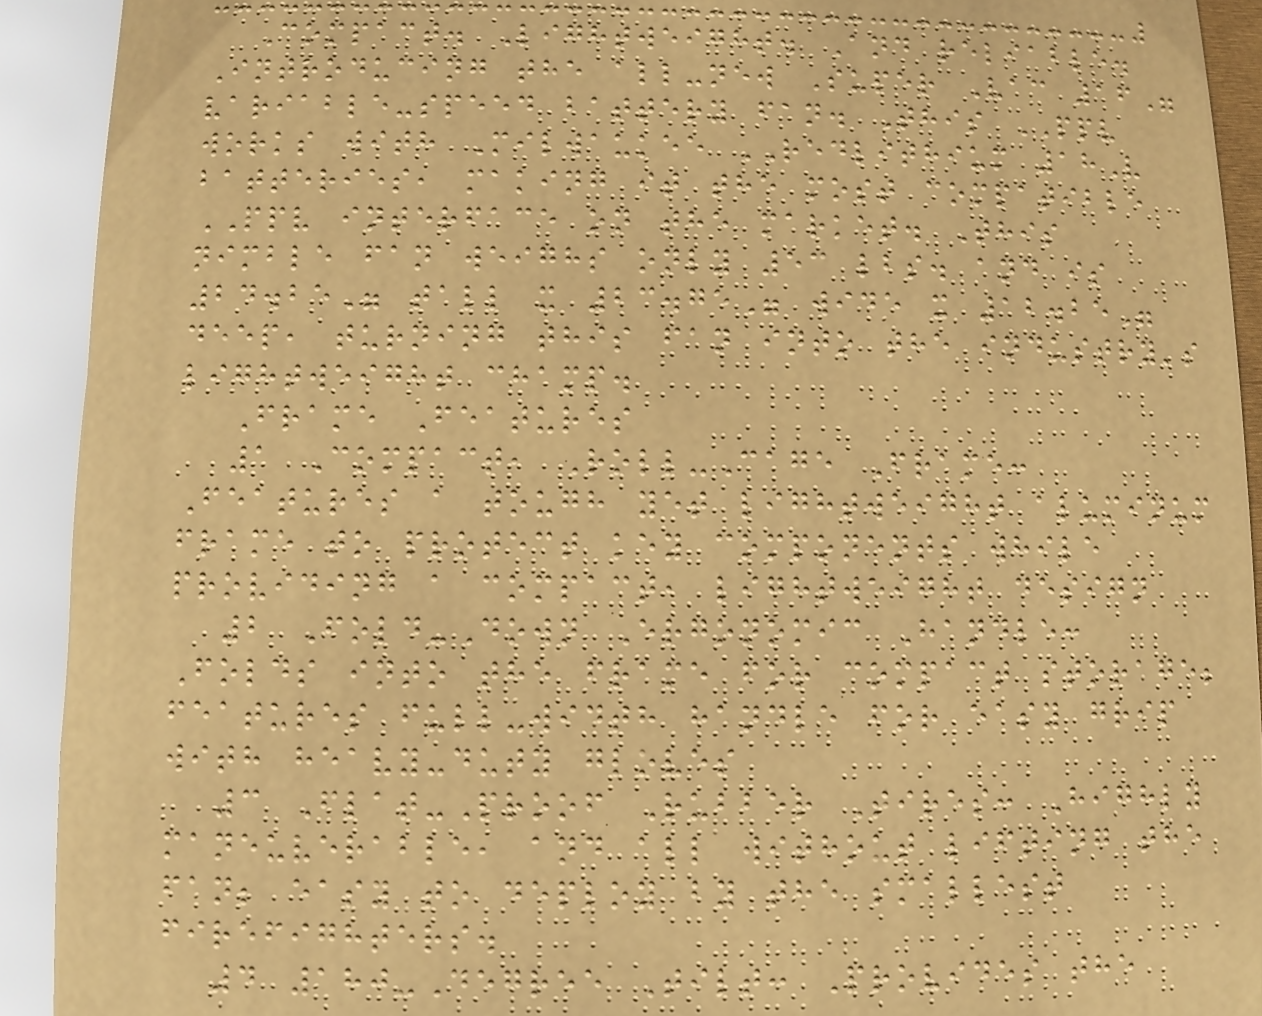Compact. Lightweight. And reliable.
Introducing the all-new Super Vac 16"
variable-speed battery fan. This PPV
works with Milwaukee REDLITHIUM 18V
batteries, making it the most compatible
PPV interface on the market. This
nimble fan weighs only 53 lbs. and is
24.25" tall x 23.75" wide x 12.25"
deep, turning this fan into the industry's
lightweight champ.
Frame Features
1 Compact, Roll-Cage Frame:
Features a tough yet lightweight aluminum
frame to protect key components while
providing a compact, lightweight design
2 Fold-Down Ergonomic Handle:
Folds into the frame for compact storage;
features full-width handle for easy grip
with heavy-duty gloves
3 Flat-Proof Rubber Tires: Highly
maneuverable, and all without lifting the
fan; easy to deploy by the smallest
firefighters.
4 180-Degree Tilt: Provides the
